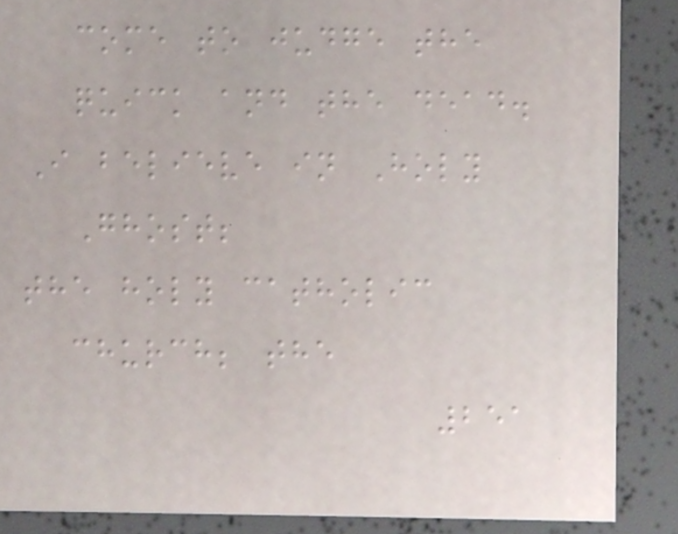come to judge the
quick and the dead.
I believe in Holy
Ghost;
the holy catholic
church; the
251
